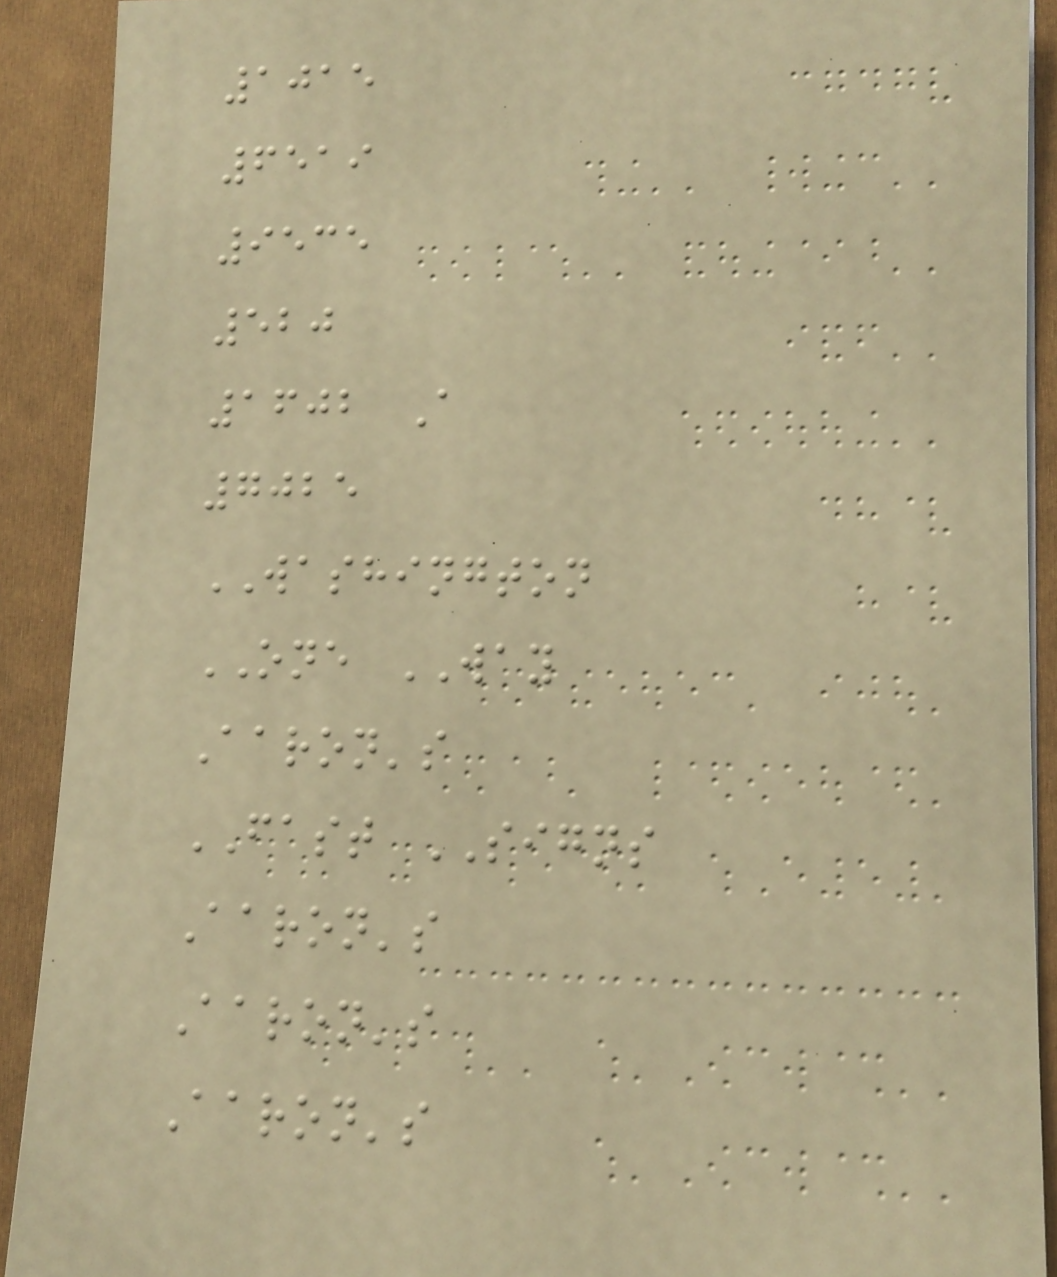1015
6519
9535
520
1602 A
7025
WASHINGTON
ONE WAY
Aaron's
FAST SIGNS
Aaron's
Aaron's
Aaron's
